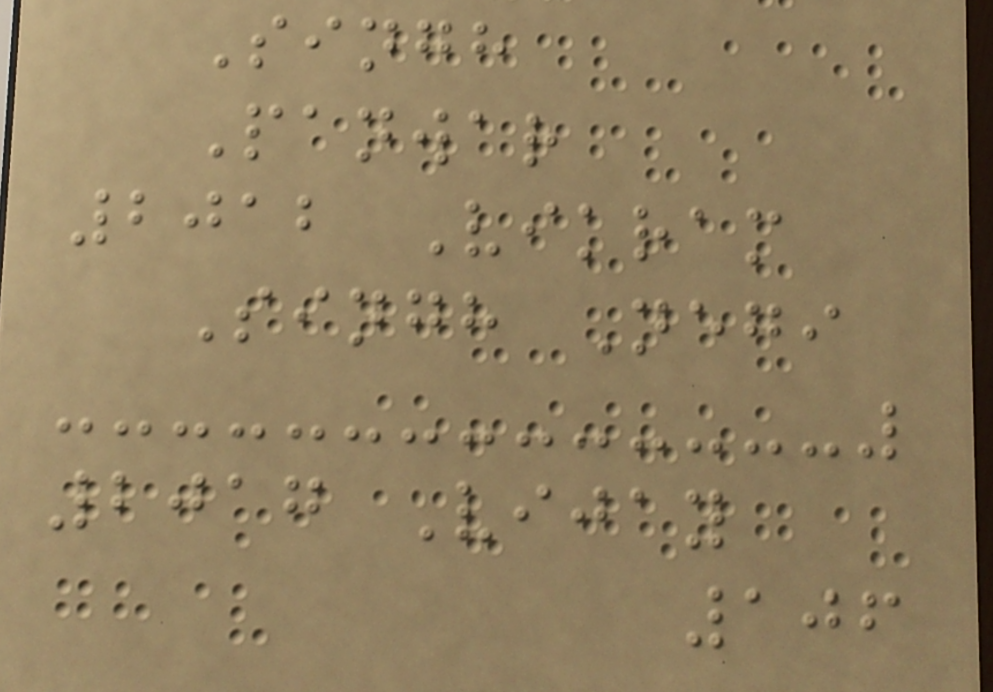Singh
Panwar
2012 Vikram
Singh Negi
2017 Vijay
106
